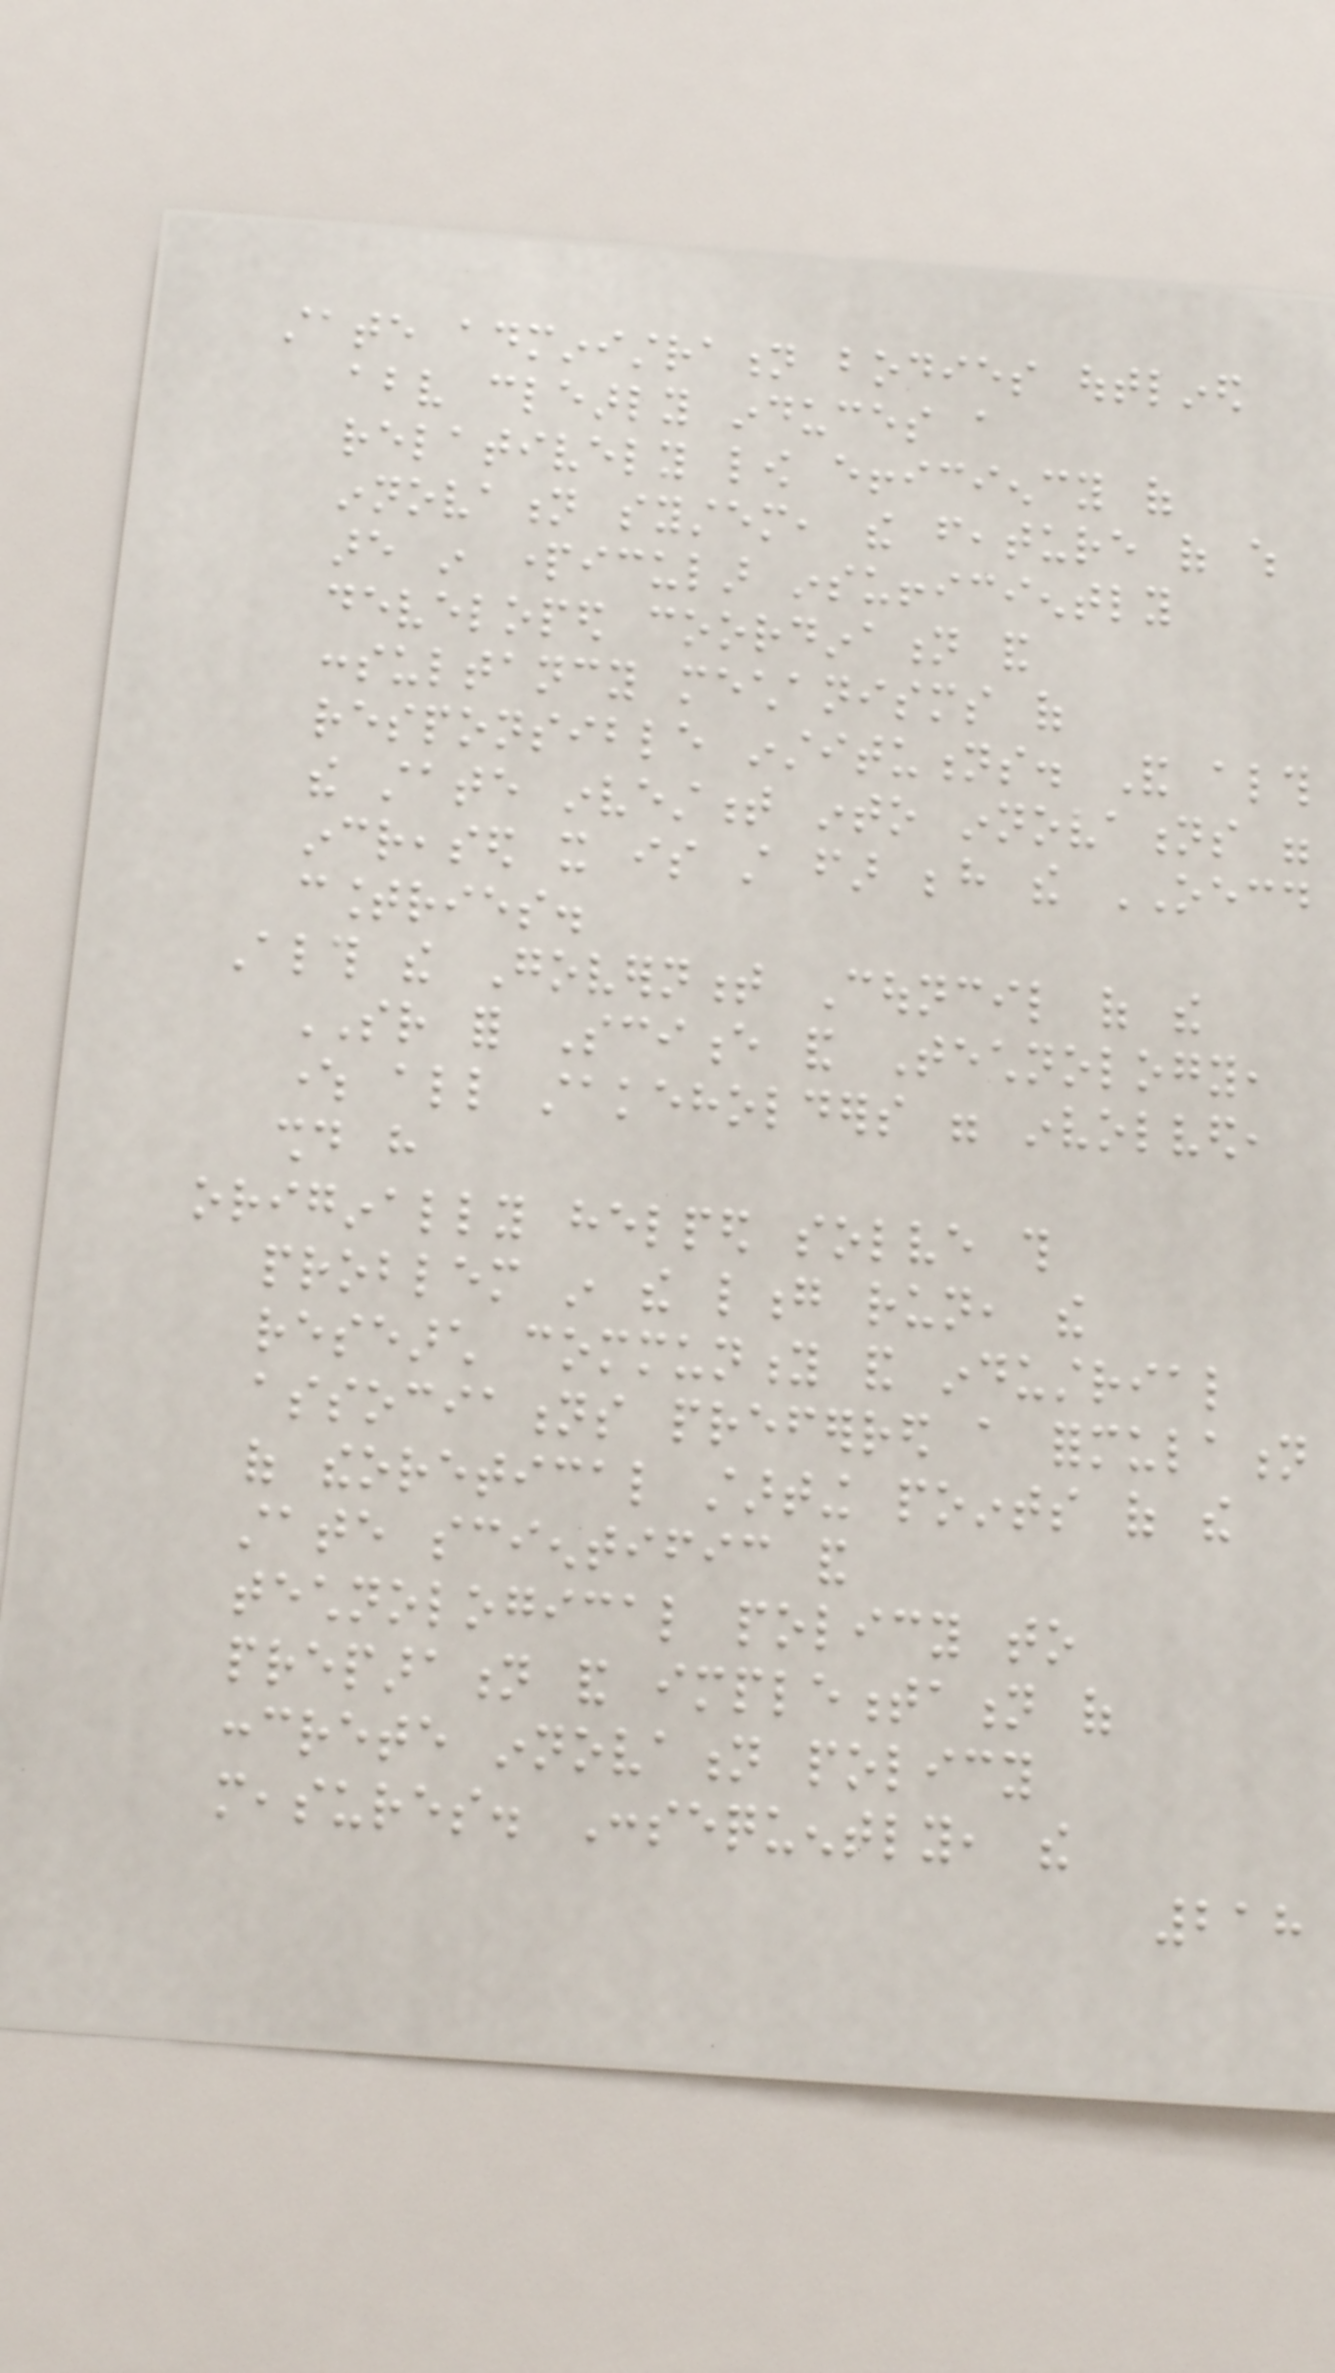state administration bodies outlined
above clearly induces a
relatively low efficiency of
innovation system, the feature of which
are in particular insufficiently
developed coordination and
consultancy mechanisms of
responsible institutions. And although
the state investment into innovations were
increased it is still far behind the OECD
countries.
Although the Government Council of the
SR for Science and Technology,
where all stakeholders were involved,
should have
originally helped solve this
problem in the long run, the
research community and industrial
associations preferred a formulation
of theoretical starting points of the
state scientific and
technological policy to
preparation and implementation of
concrete innovation policy
measures. Consequently, the
218
